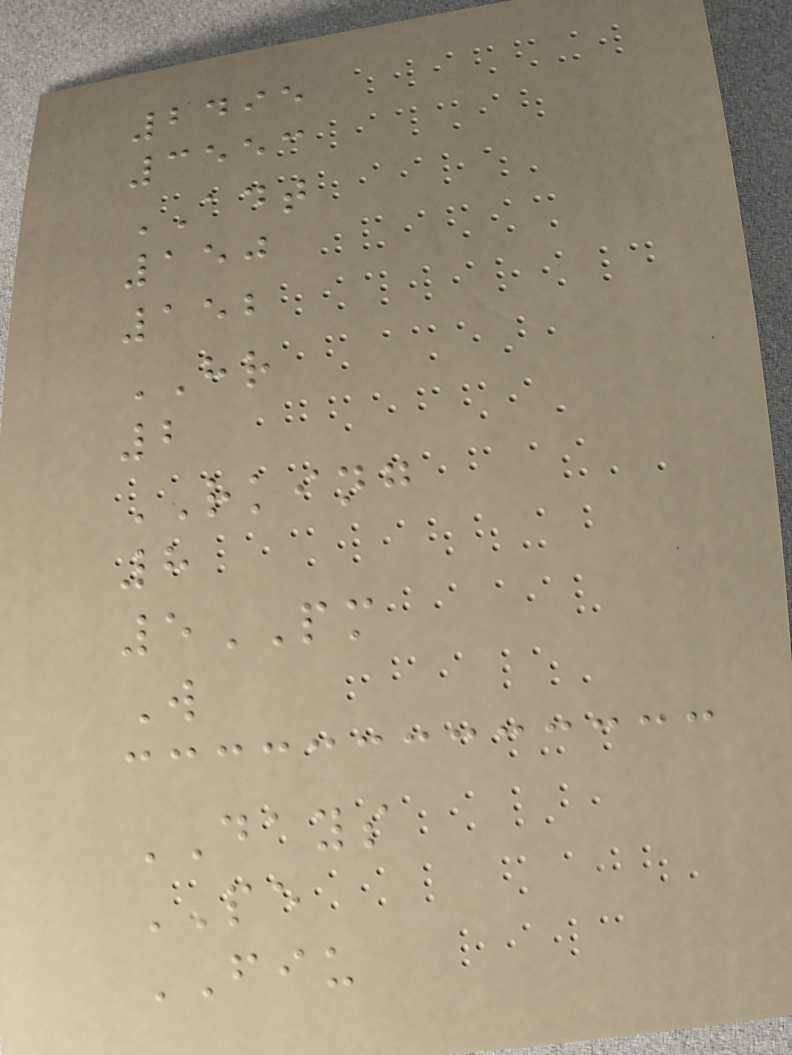2495
3553
ADT
150
152
HR
2
RKING
8
5PM
W
DAYS
PE
FIU
